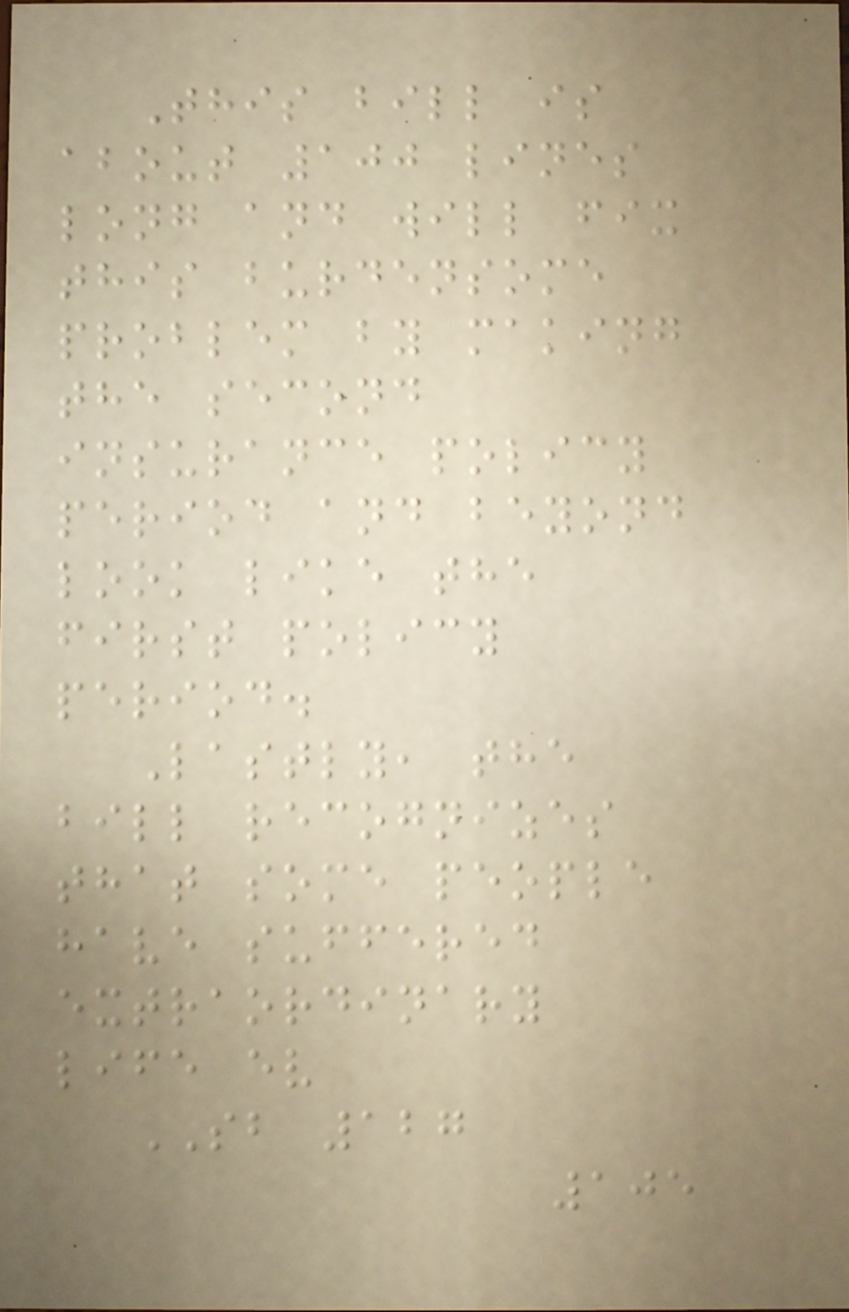This bill is
about 100 lines
long and will fix
this burdensome
problem by making
the second
insurance policy
period and beyond
look like the
first policy
period.
Lastly, the
bill recognizes
that some people
have suffered
extraordinary
life ev
SB 127
105
